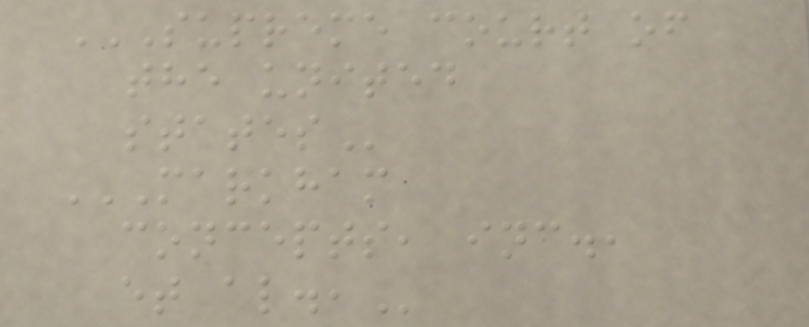SUPREME COURT OF
THE UNITED
STATES
MARKHAM
CONCEPTS, INC.,
ET AL.,
